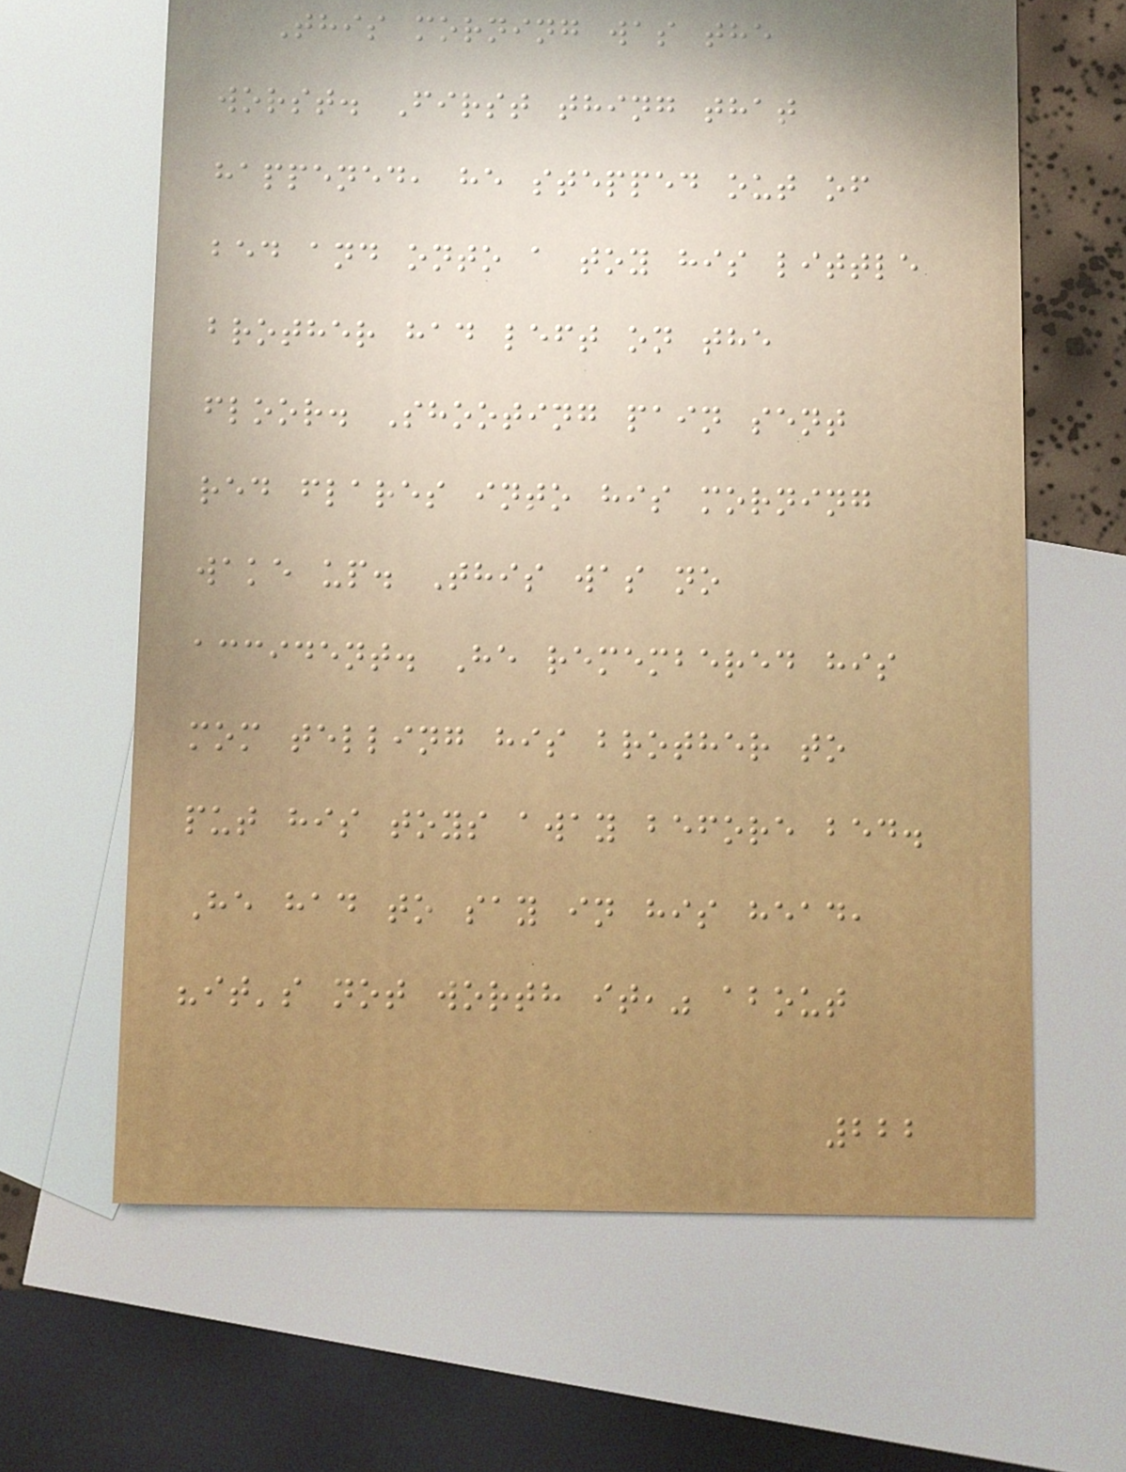This morning was the
worst. First thing that
happened, he stepped out of
bed and onto a toy his little
brother had left on the
floor. Shooting pain sent
red flares into his morning
wake up. This was no
accident. He remembered his
mom telling his brother to
put his toys away before bed.
He had to say in his head,
"it's not worth it," about
222
